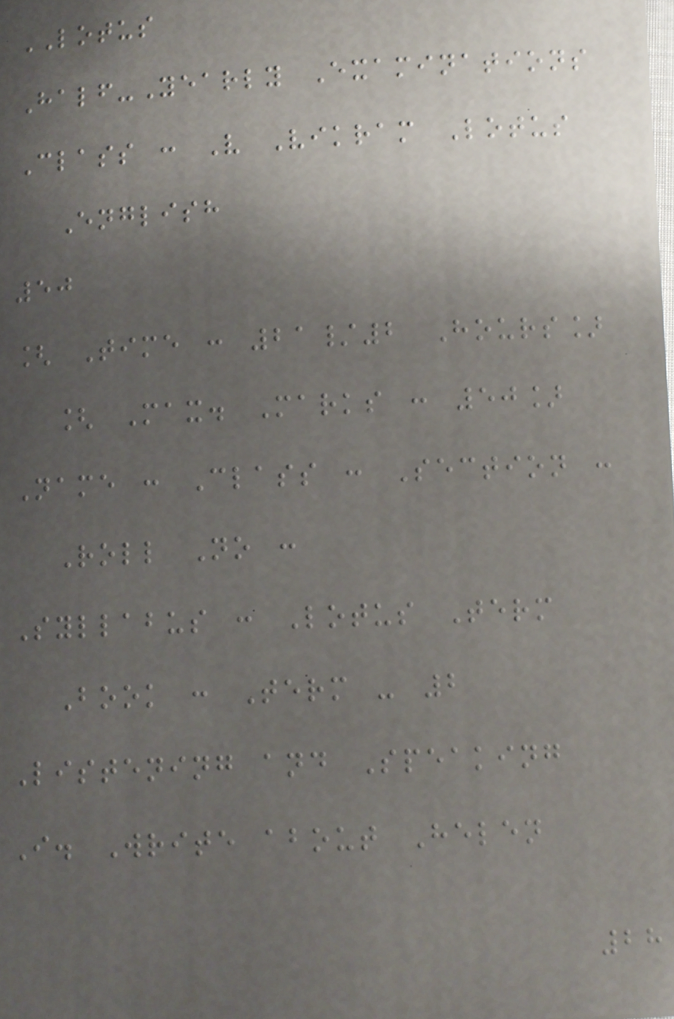LOTUS
Half-Yearly Examinations
Class : V Vikram Lotus
English
50
[ Time : 21/2 Hours]
[ Max. Marks : 50]
Name : Class : Section :
Roll No :
Syllabus : Lotus Term
Book : Term - 2
Listening and Speaking
I. Write about Helen
28
